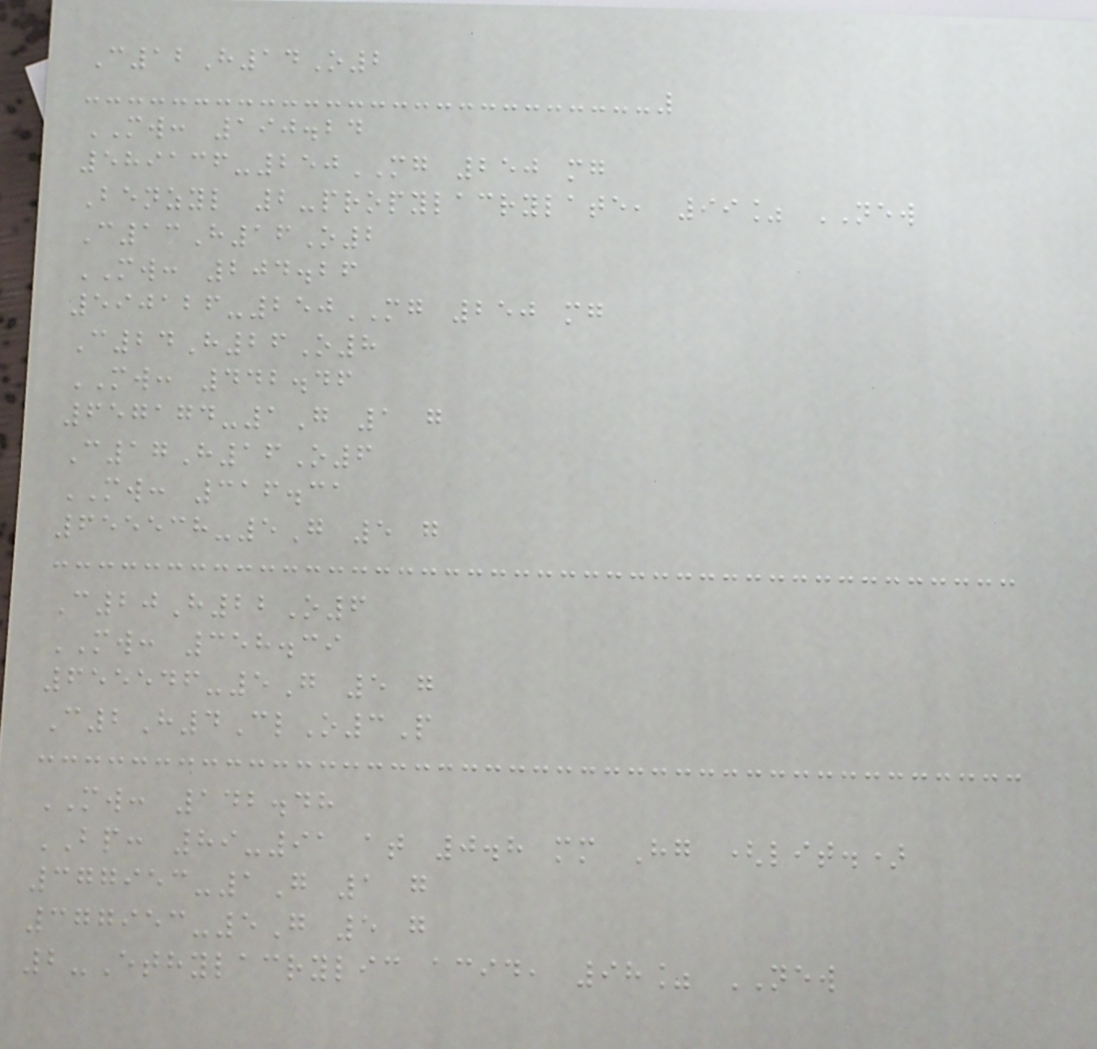C12H14O2
MW: 190.24
589136-250MG 250 mg
Benzyl 2-propylacrylate, 99% NEW
C13H16O2
MW: 204.26
590126-250MG 250 mg
C24H26O8
MW: 442.46
657174-1G 1 g
C17H16O6
MW: 316.31
655538-5G 5 g
C20H22O6
MW: 358.39
655546-5G 5 g
C2H4ClO3P
MW: 142.48
BP: 89-91 at 0.8 mm Hg (lit.)
377953-1G 1 g
377953-5G 5 g
2-Ethylacrylic acid, 98% NEW
